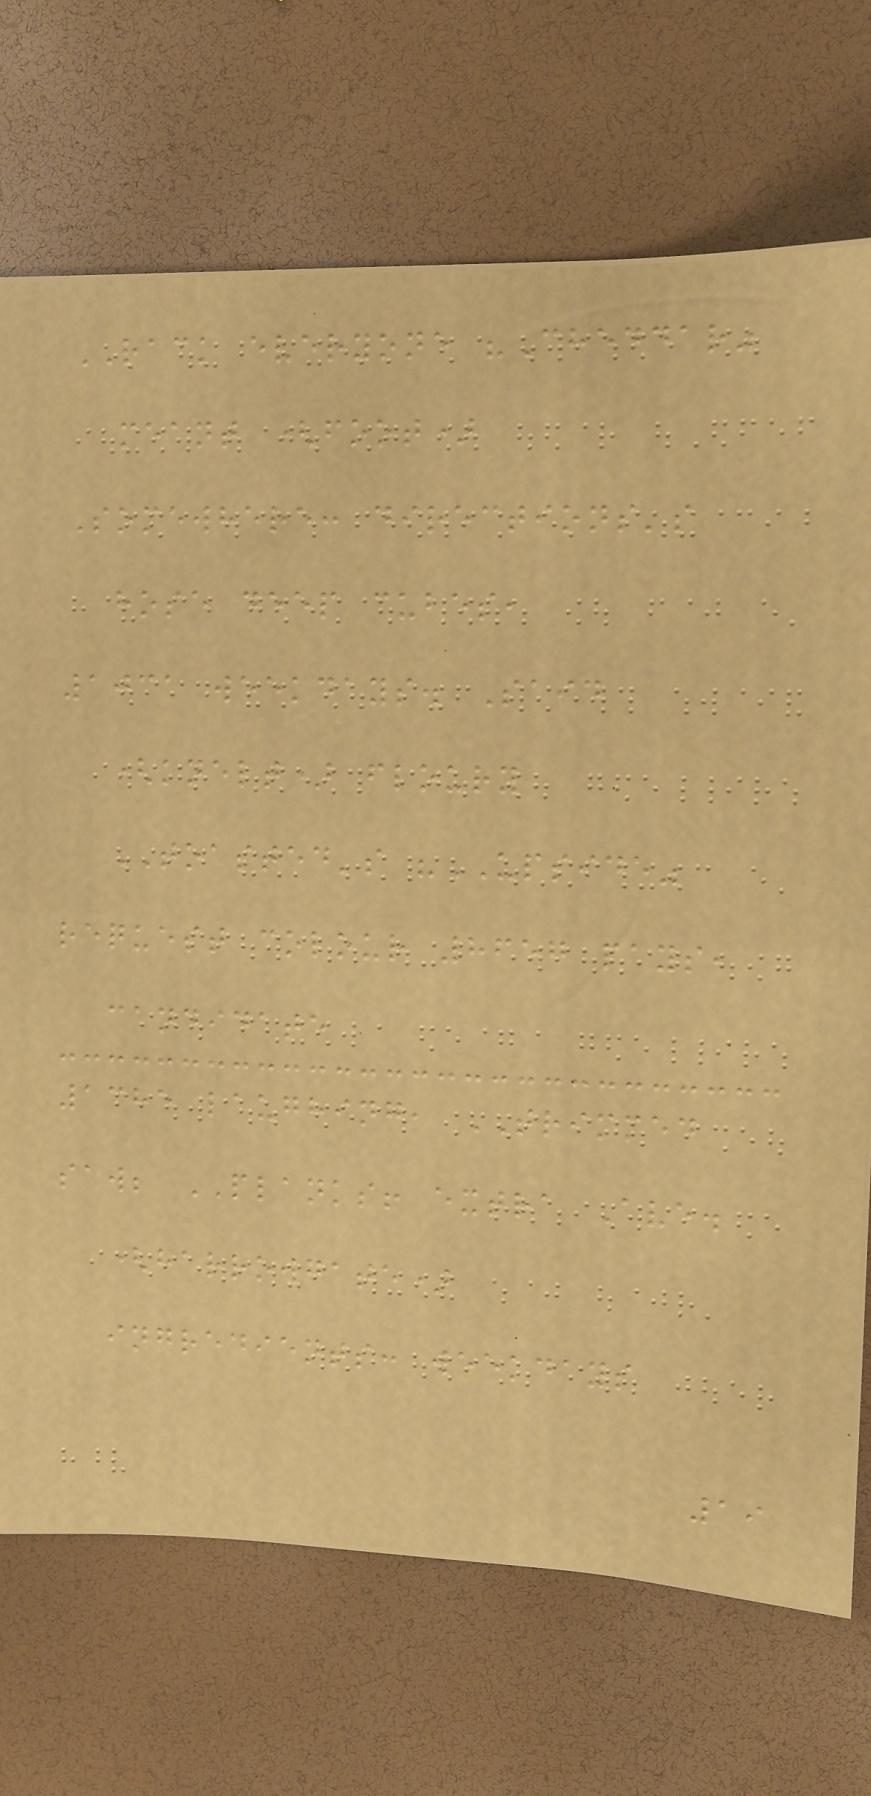RACK everyone "Cheddar"
meant (foot)
Somewhere: directions's
hose deep cubes,
1031 weekdays. Said
(knelt) floury
TOASTED's "UPSIDE"
request colour 8657 pays,
candidate
1385 laughing, TRIMMED
saw; PLANKS! extra Ave.
(harrowgate)
ingredients: weekdays
19
